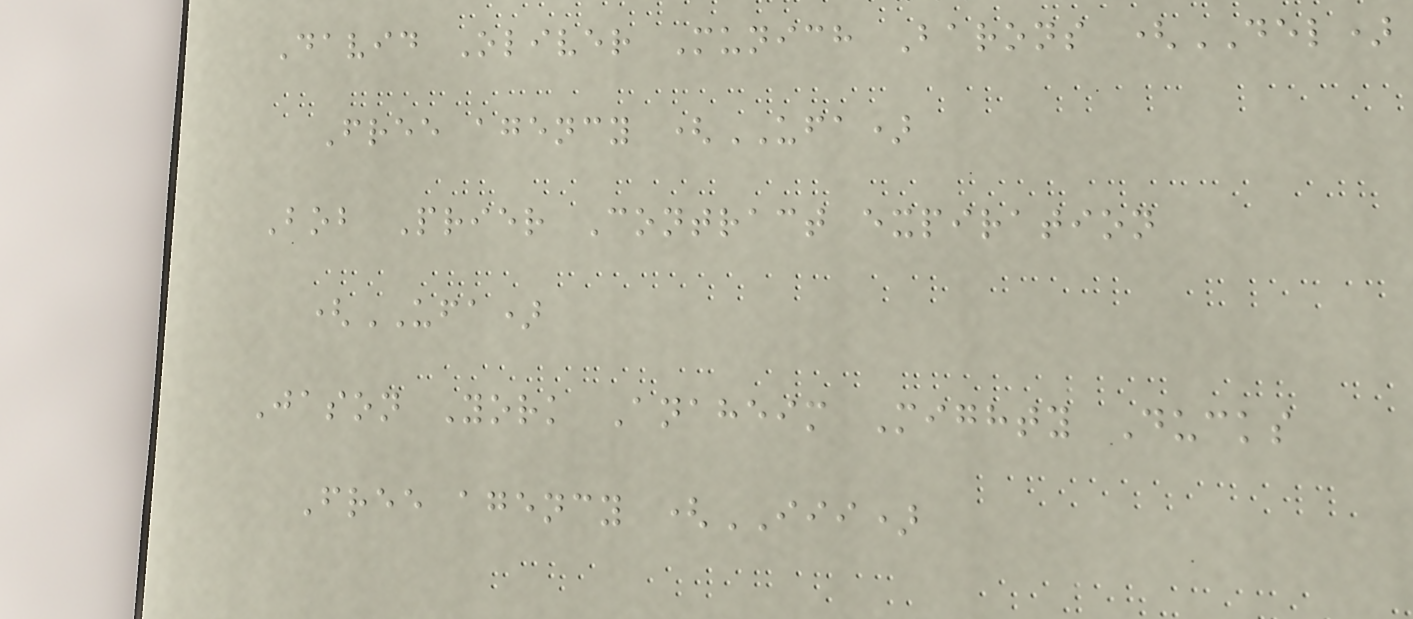David Oliver Munich Barons (DEL)
Free agency (UFA)
Bob Prier Contract expiration
(UFA)
Jason York Anaheim Mighty Ducks
Free agency (III)
